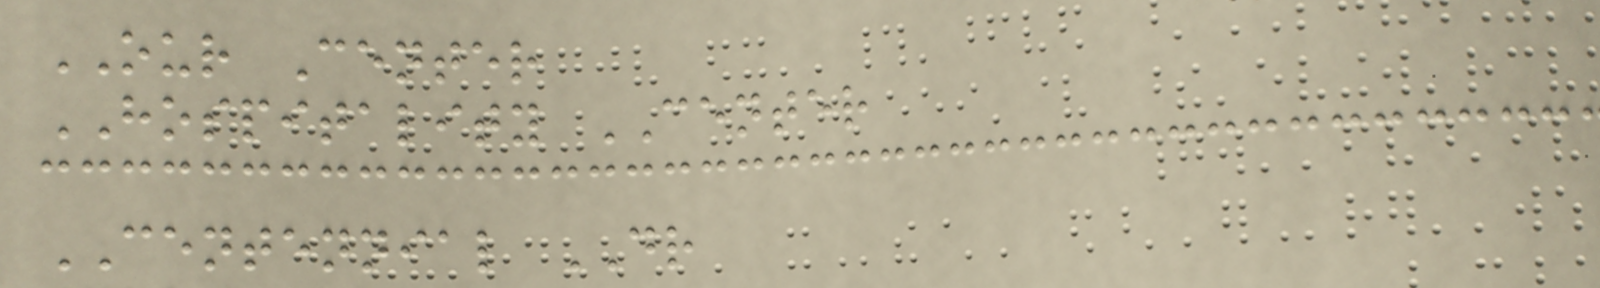OUR Center
HOSPITALITY CENTER
CENTENNIAL DR
